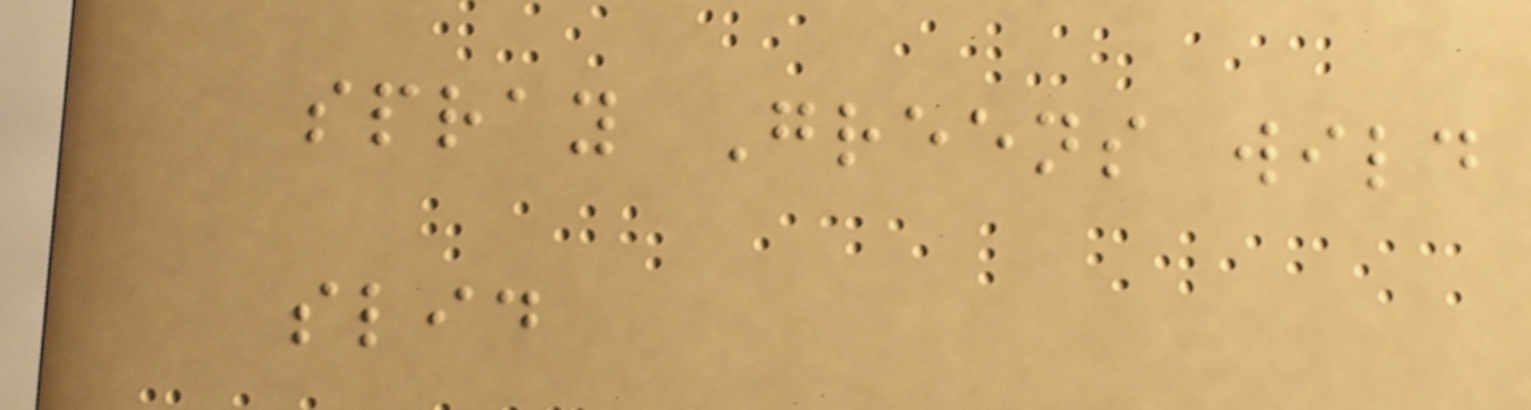spray Greens wild
slid
